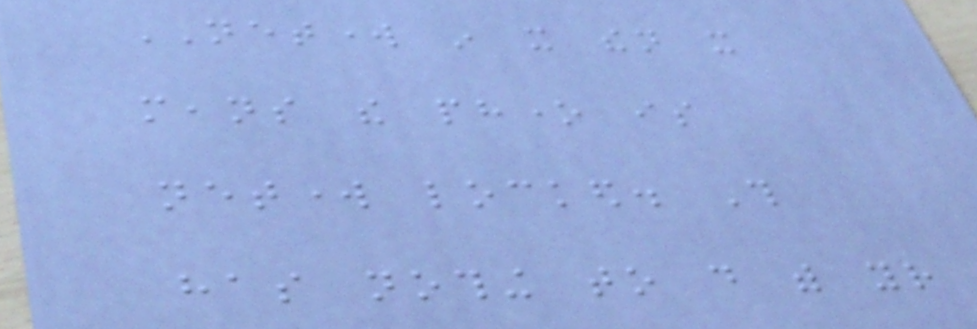NETWORK in it then it
means the phone is
network locked. This
has nothing to do with your
